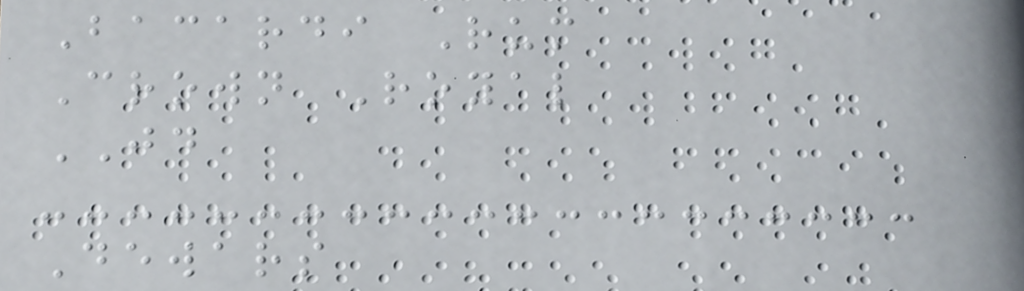Bacardi Rum
Crown Royal
JD
Dewars
